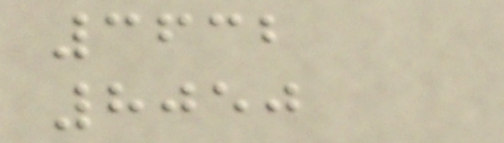3632
8050
